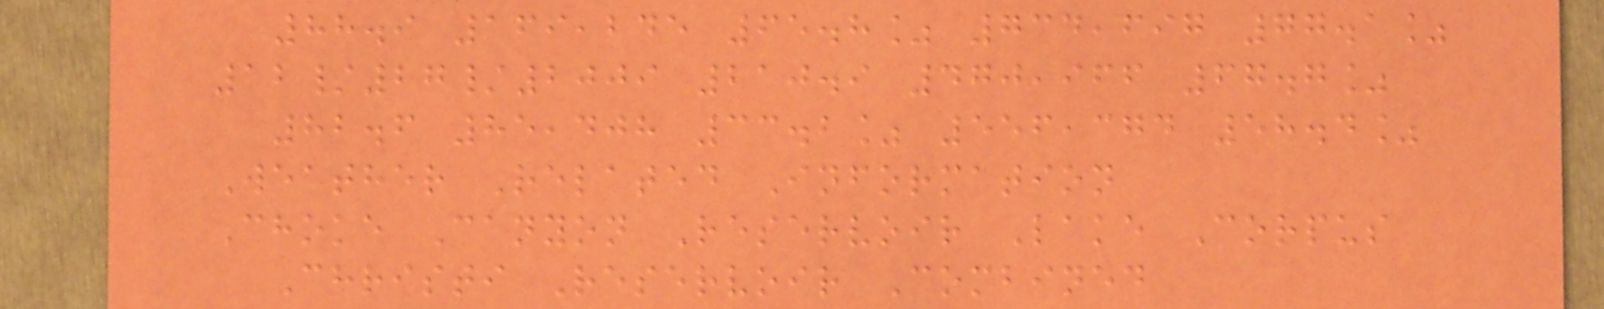88.9 169,245 65.8% 734,697 77.1%
12/27/2009 210.9 470,966 67.7%
82.6 85,408 33.2% 556,374 58.4%
Weather Related Information
Choke Canyon Reservoir Lake Corpus
Christi Reservoir Combined
